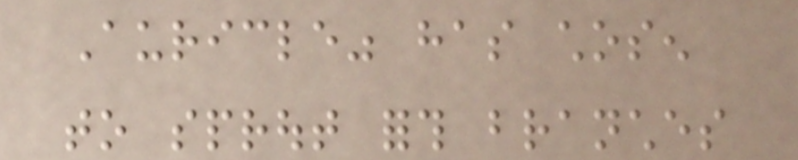Auricle" has chosen
to sprout forth branches
